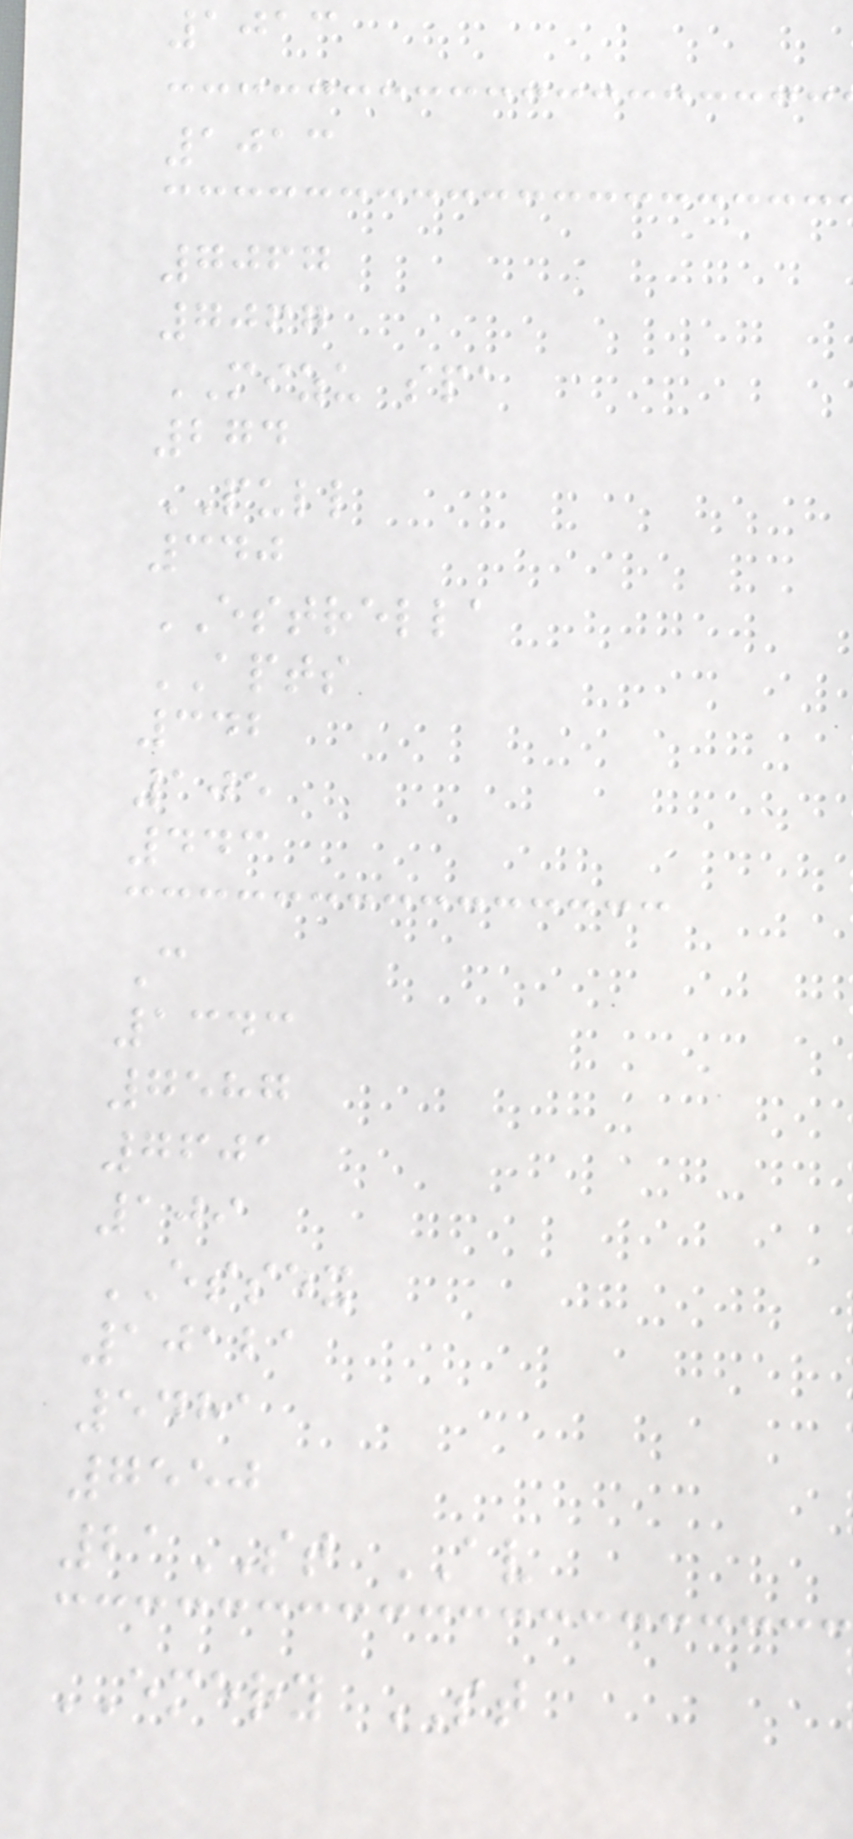1013
1013
7067
7067
MIZU spa
274
PULL
340
ESTRELLA
APTS
342
105
443
C
1343
7587
7601
109
ESSEX
10121
5481
7550
21ST AV
EMERY ST
